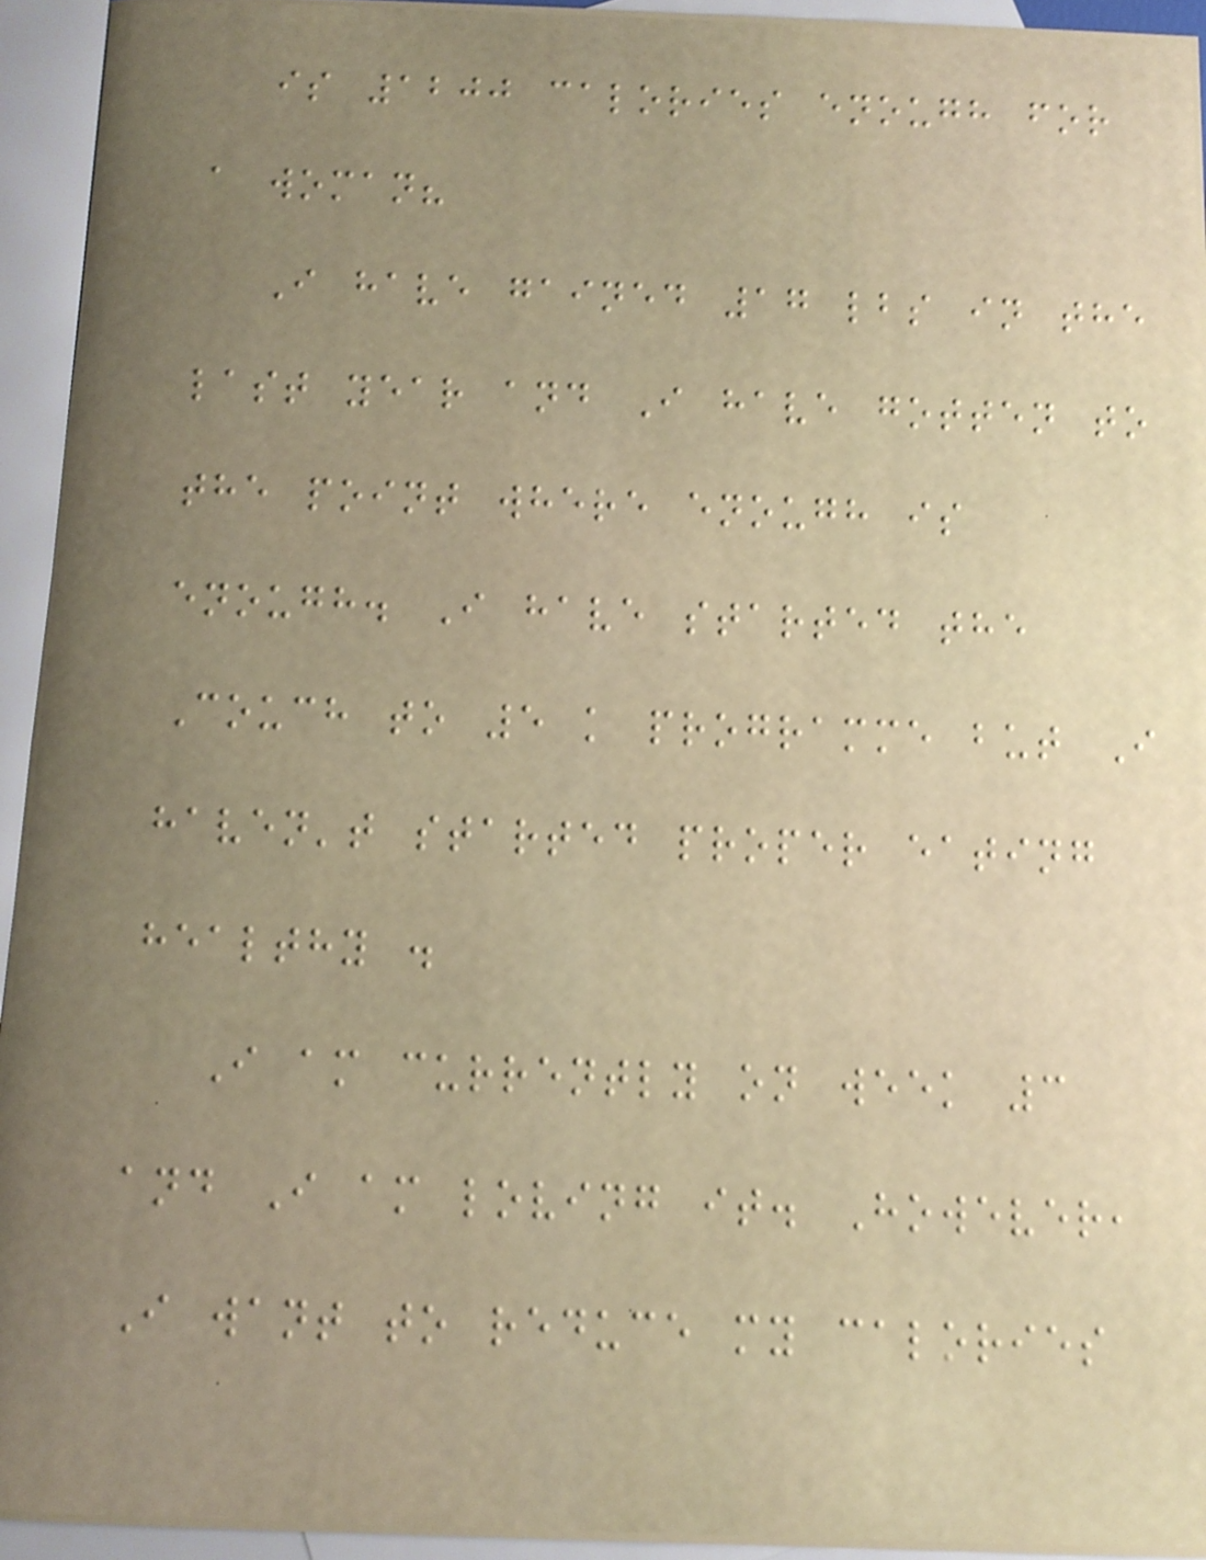is 1200 calories enough for
a woman?
I have gained 17 lbs in the
last year and I have gotten to
the point where enough is
enough. I have started the
Couch to 5 k programme but I
haven't started proper eating
healthy .
I am currently on week 3
and I am loving it. However,
I want to reduce my calories
